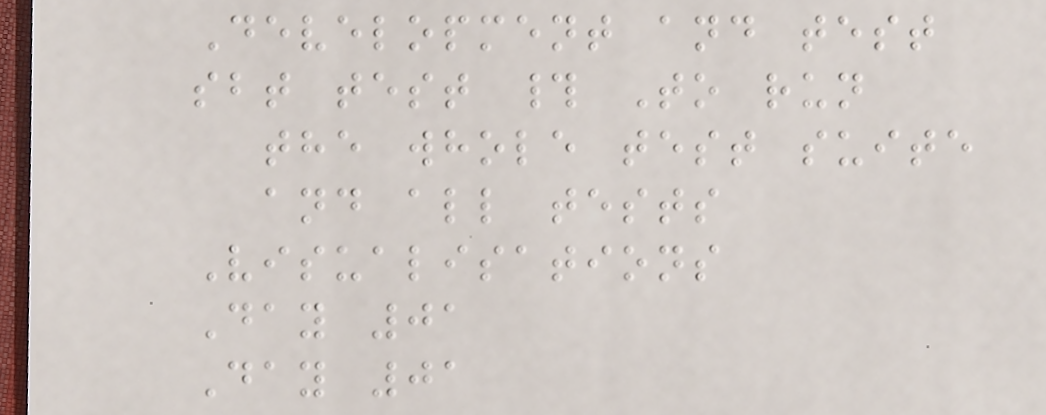Development and test
sbt test # To run
the whole test suite
and all tests
Visualisations
Day 01
Day 01
